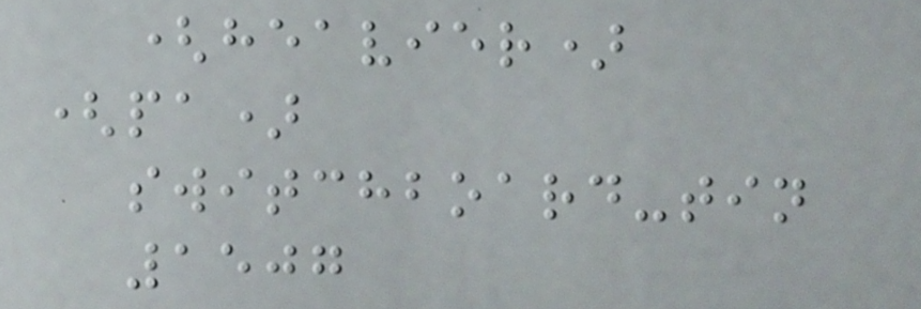(heavier)
(pa)
switchboard-tin
1507
